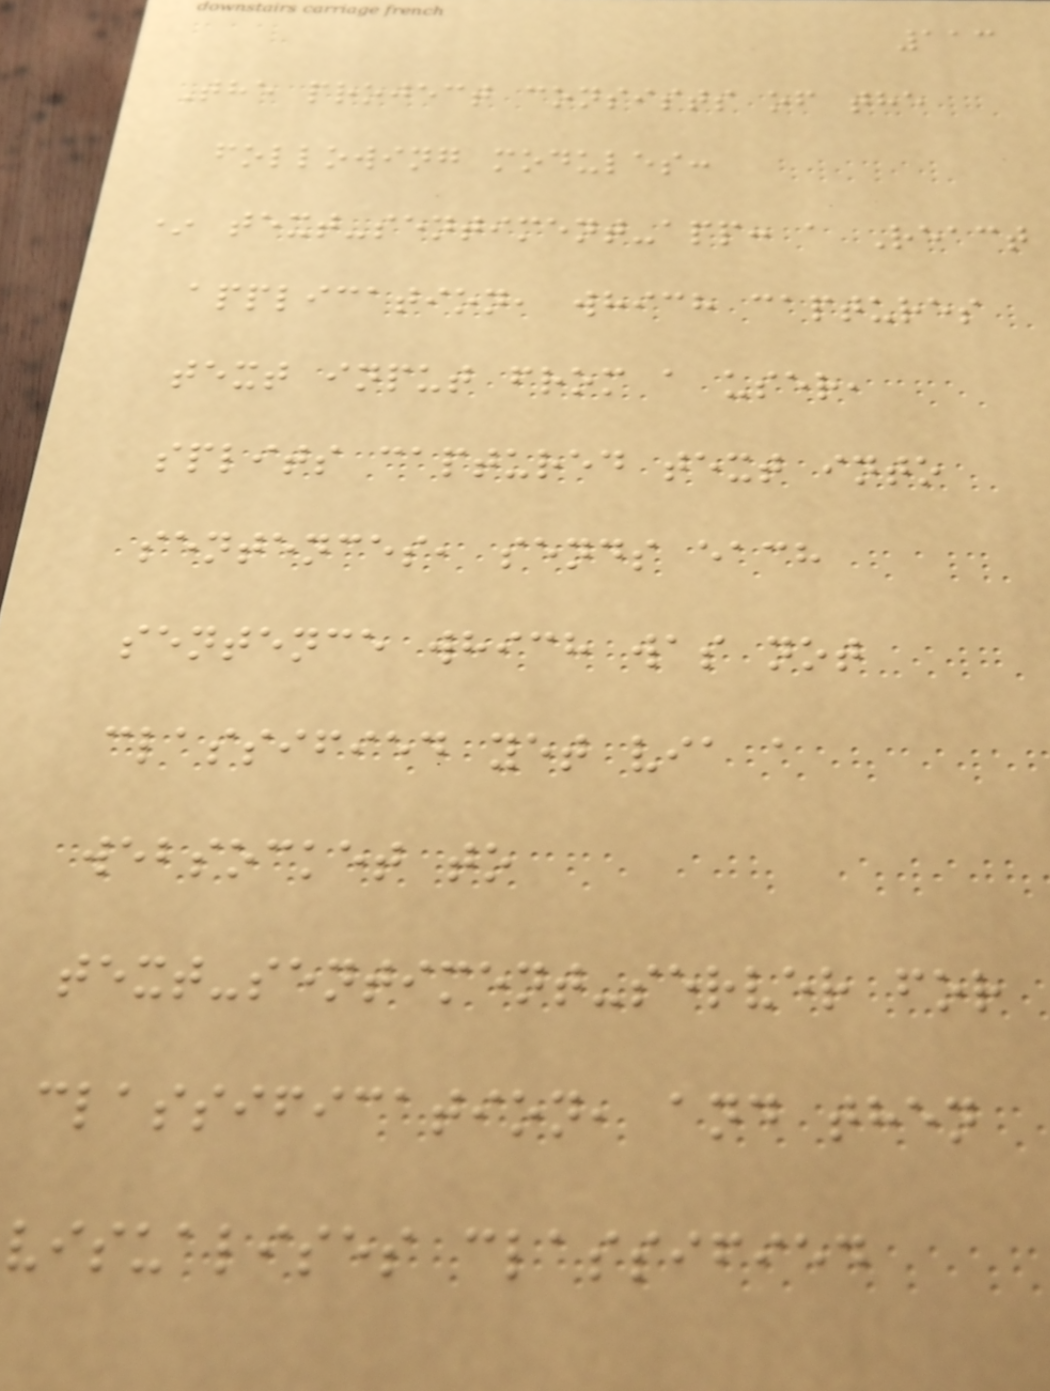113
The project consists of the
following modules:
* text-sentiment-app: a React
application, which captures
text input from a user,
splits captured text into
sentences, sends each
sentence which was not
classified yet via a
websocket to
text-sentiment-server for
classification, and then
visualises classified
